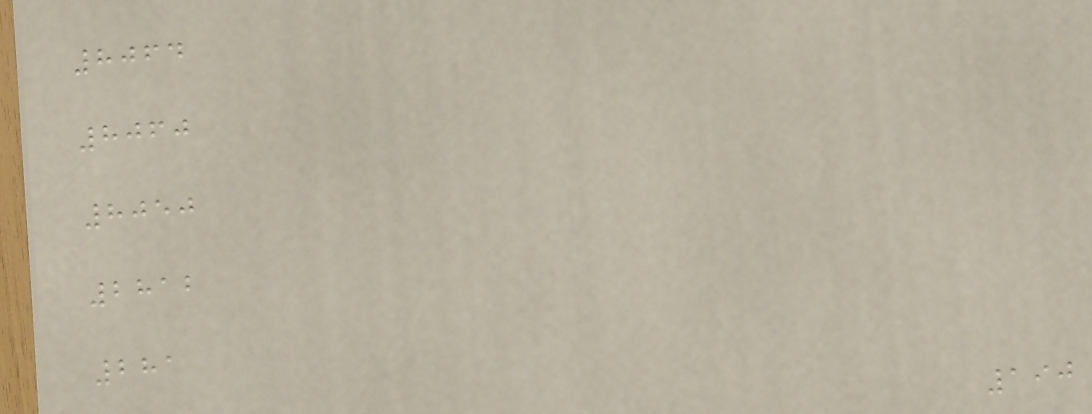8064
8060
8050
2812
281
190
